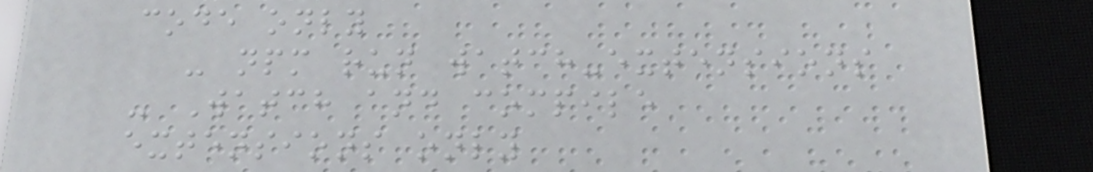code only
- npm run watch-extensions
- Watch and compile
extensions only
